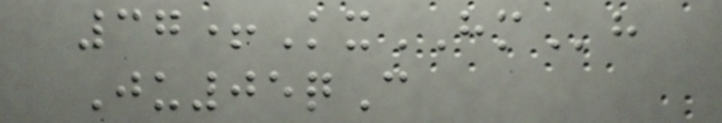37+KxHMh
Ju05qC
